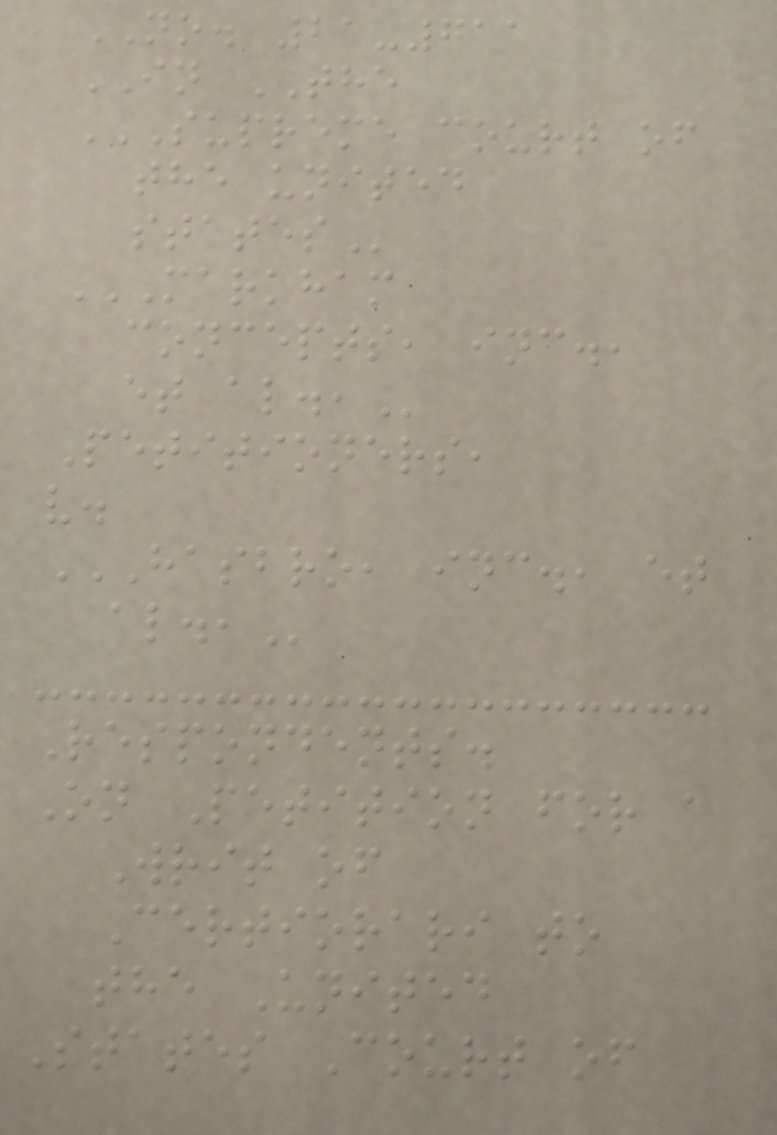NO. 21-711
IN THE
SUPREME COURT OF
THE UNITED
STATES
MARKHAM
CONCEPTS, INC.,
ET AL.,
Petitioners,
v.
HASBRO, INC., ET
AL.,
Respondents.
On Petition for a
Writ of
Certiorari to
the United
States Court of
